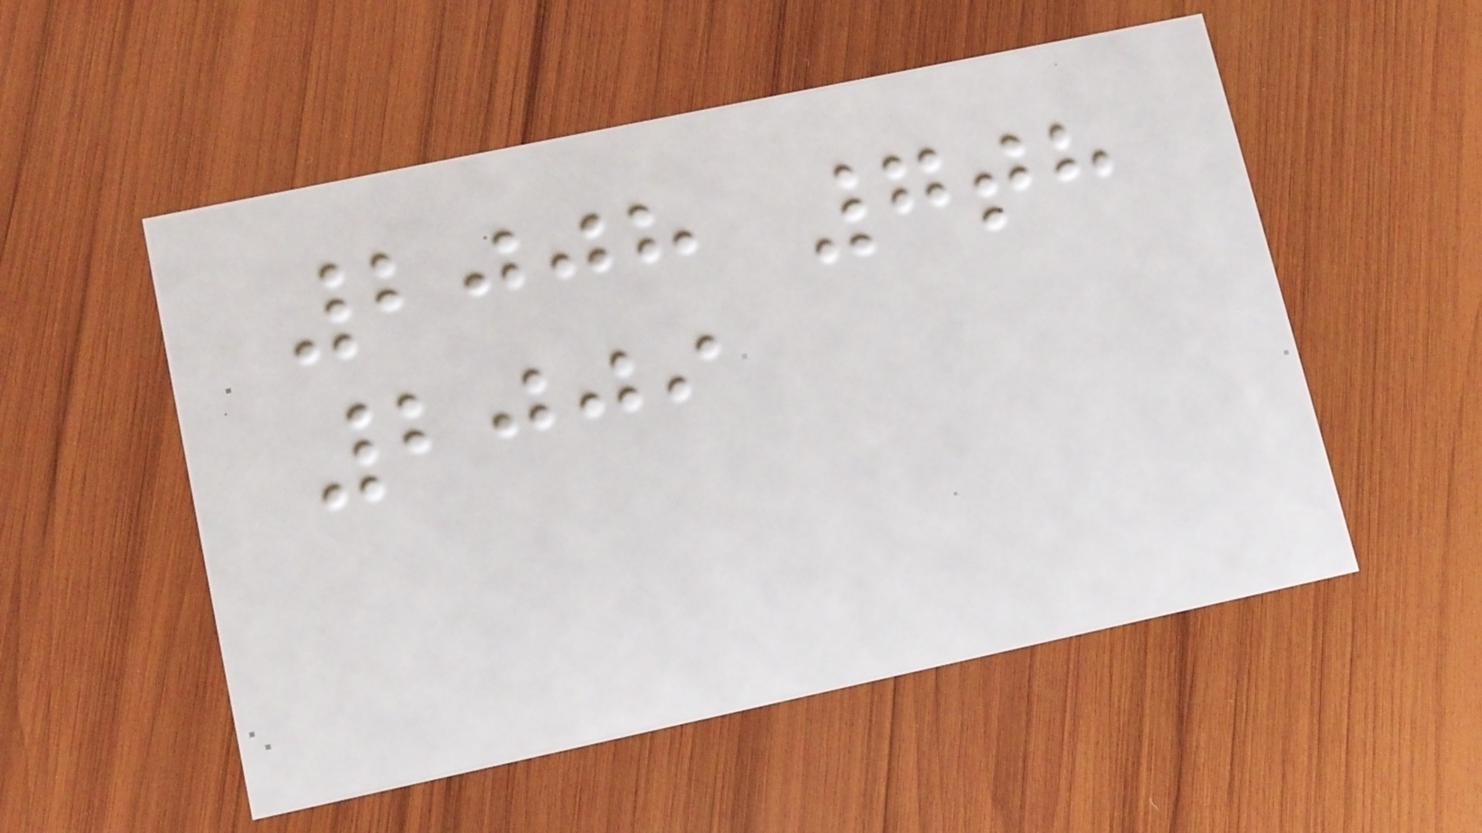2008 7th
2009
